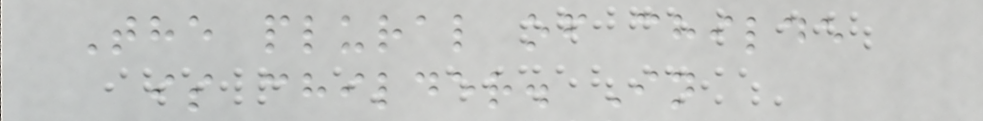The plural of childe
is childer. In
